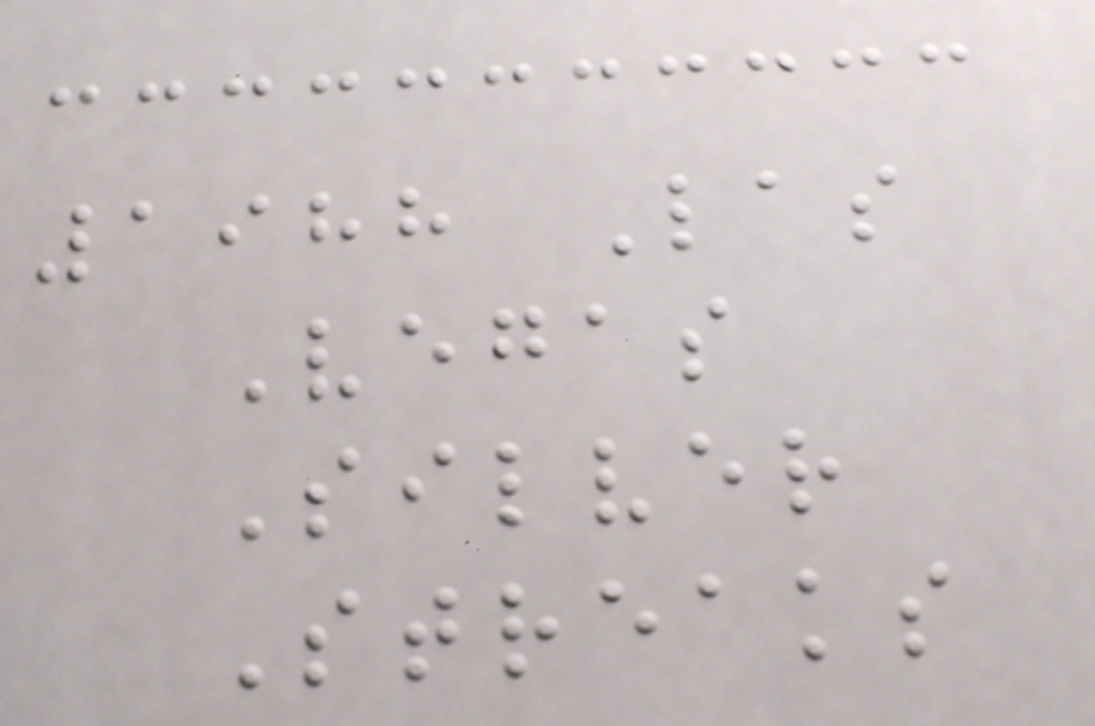1988 Las
Vegas
Silver
Streaks
